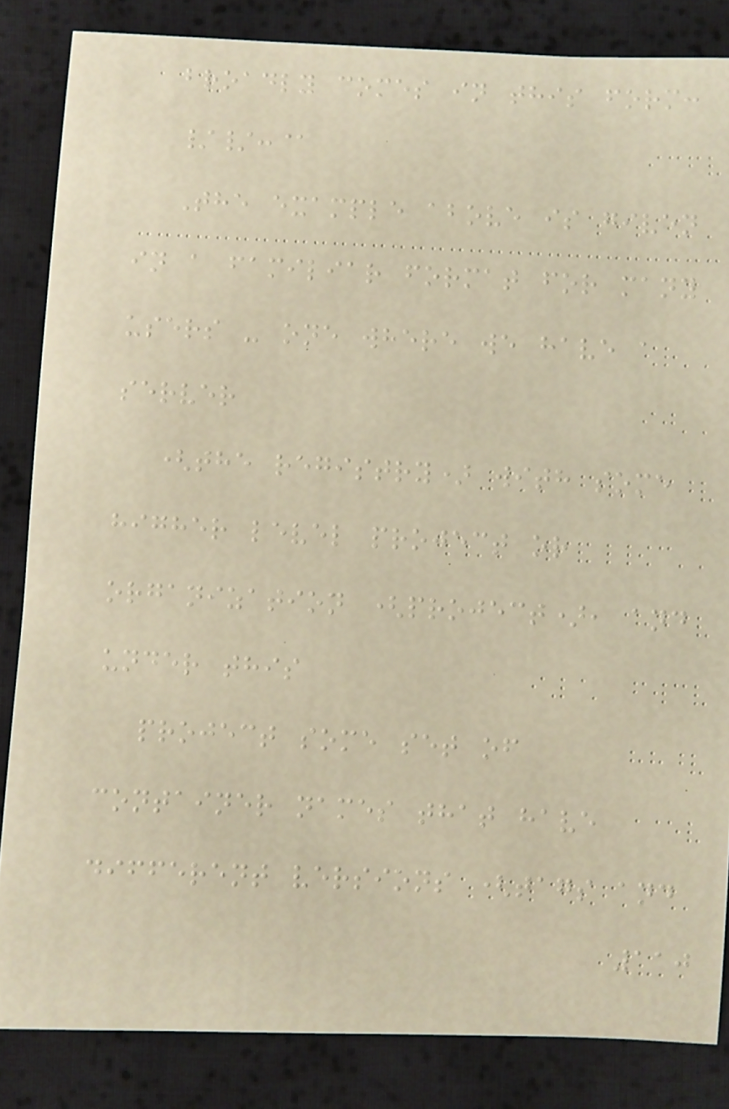broadly comes in this form:
//:@
The example above is given
in a familiar format for many
users - one where we have a
server
(the registry) with some
higher level project or
organization (project), and
under this
project some set of
container names that have
different versions (tags and
110
